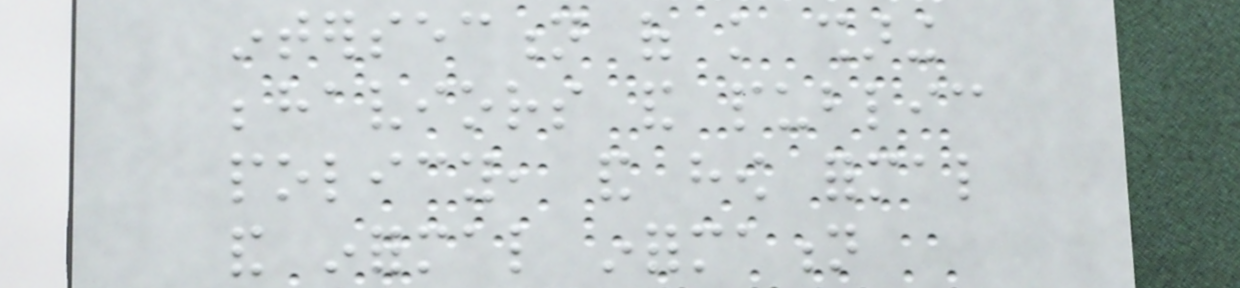intersection of knowledge sharing
behaviors and public
policy, and how formal
and informal information
